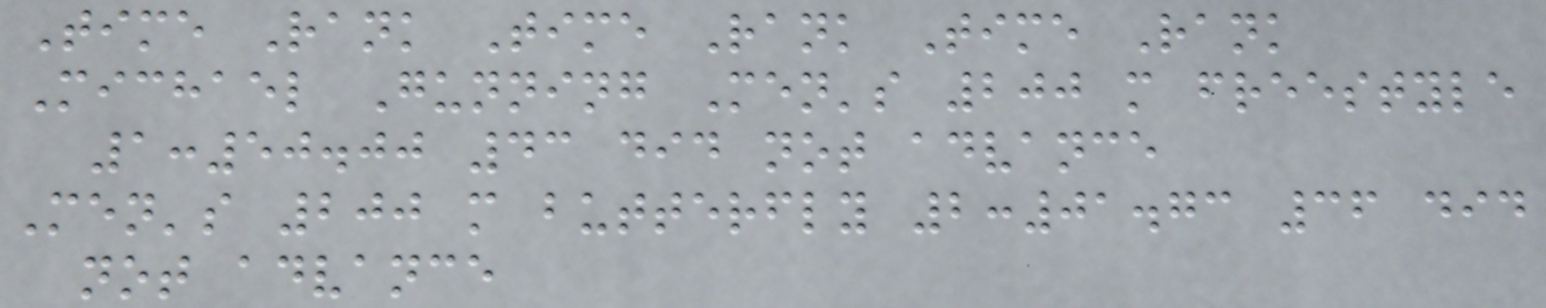Time Rank Time Rank Time Rank
Michael Gunning Men's 200 m freestyle
1:50.00 43 did not advance
Men's 200 m butterfly 2:01.73 36 did
not advance
